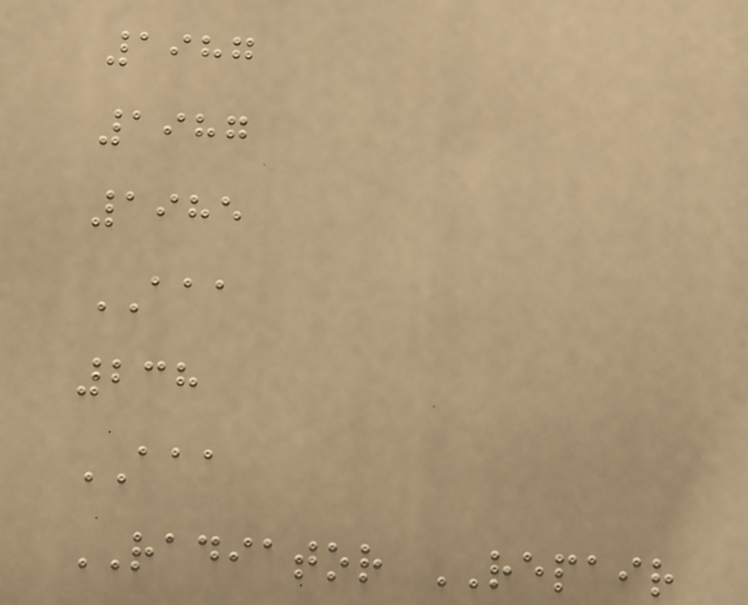1987
1987
1985
AAA
238
AAA
RADIATOR REPAIR
